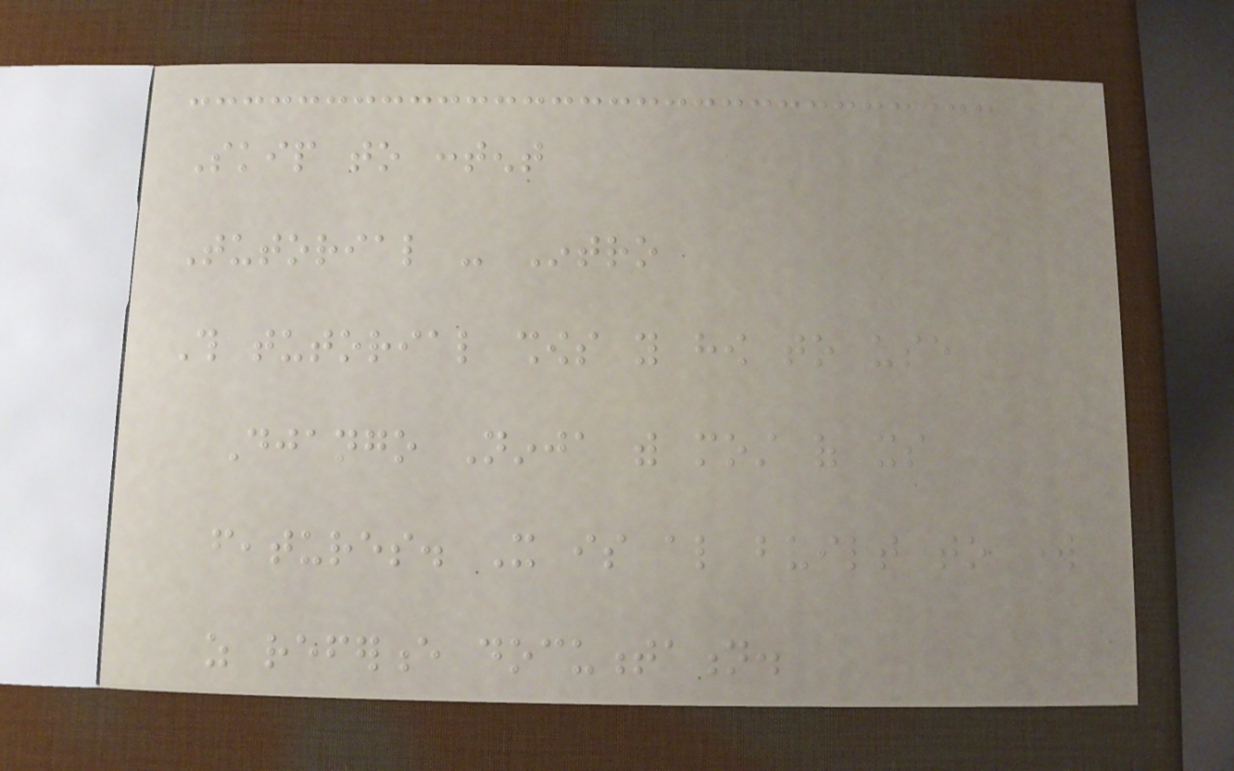Skip to content
Tutorial - Intro
This tutorial shows you how to use
Django Ninja with most of its
features. It is also built to work
as reference documentation.
